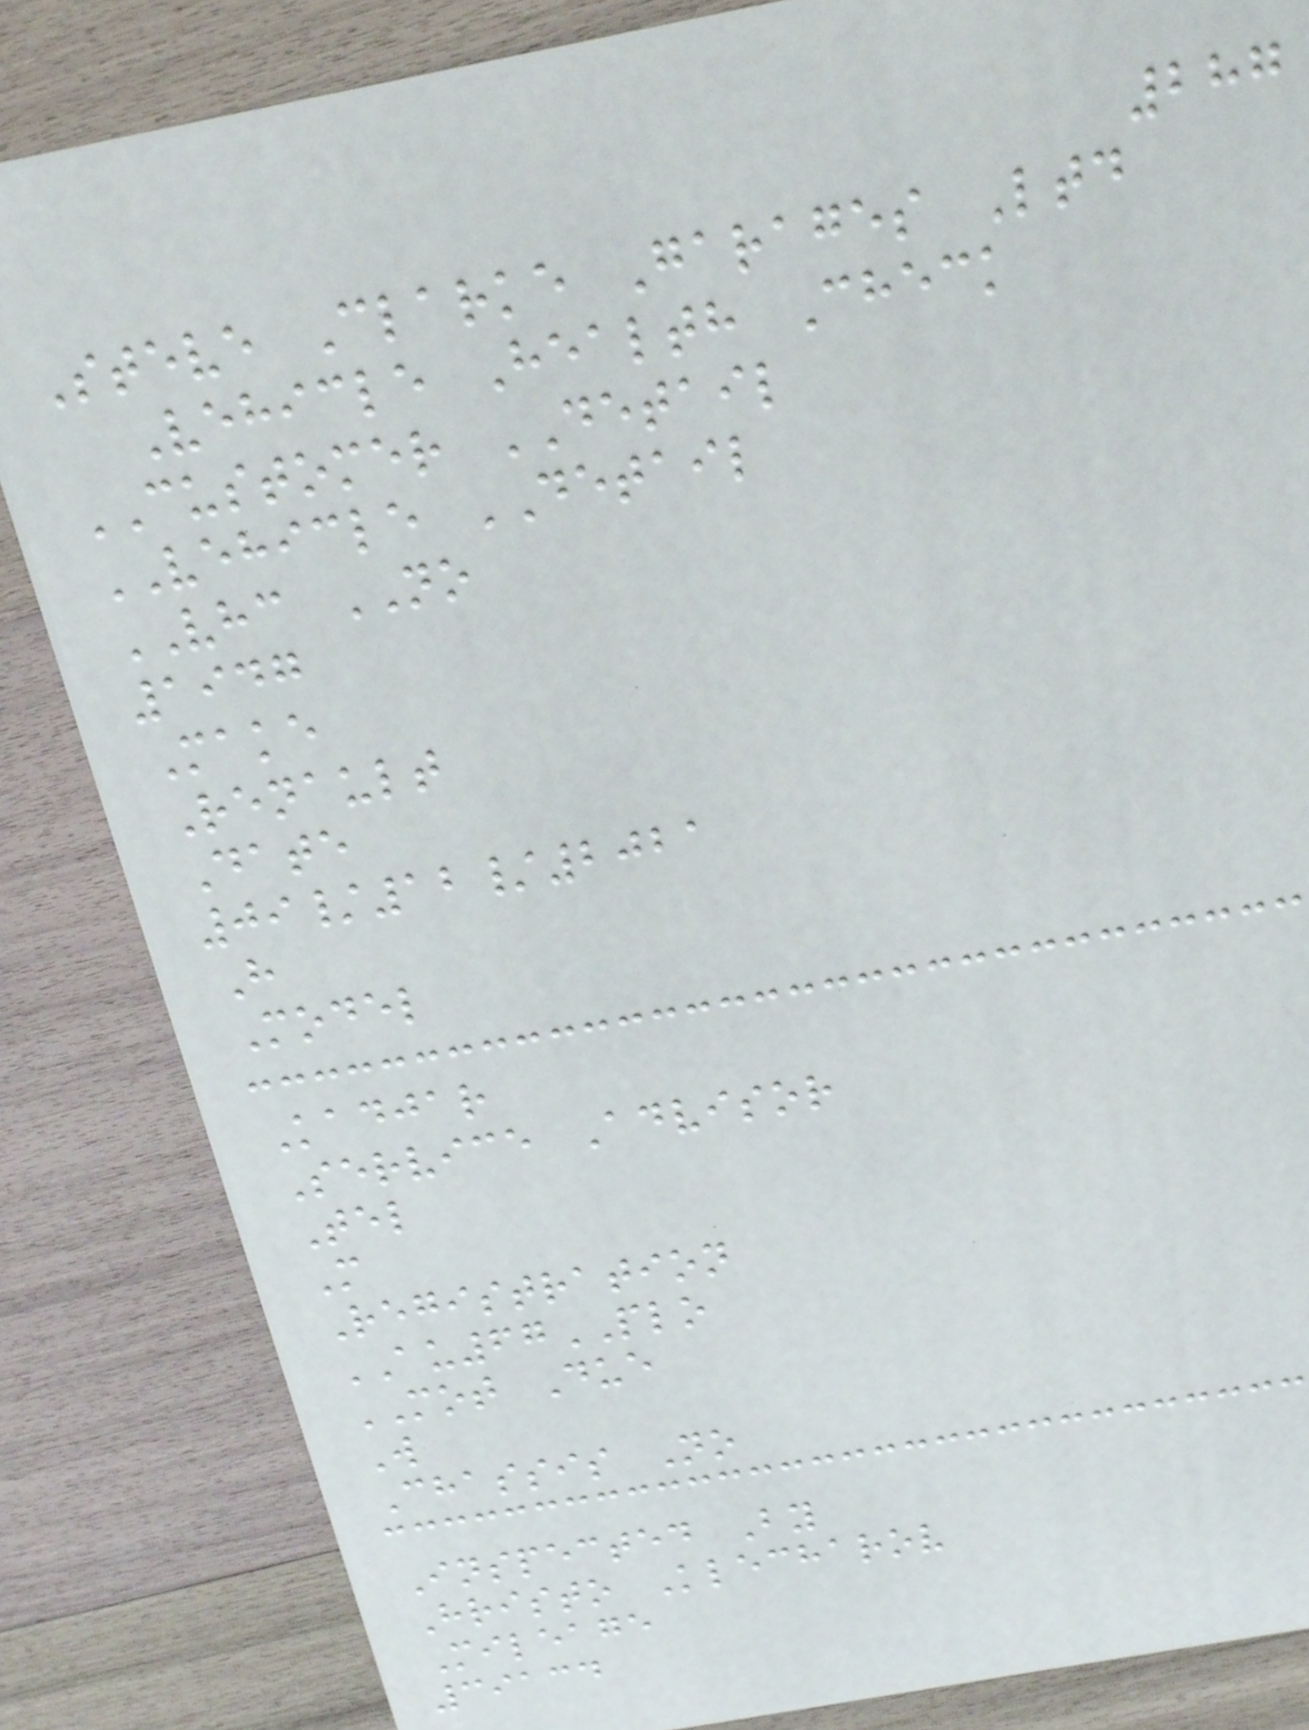287
Steve Clarke Garages Ltd
Vehicle Health Check
CUSTOMER DETAIL
VEHICLE DETAIL
VHC NO
1947
Make
Renault
Date
09/12/2021
H
Model
Kadjar
Service Advisor
Tel
M
Registration
AU67PLO
MOT Due
W
Chassis No
Inspected By
Hristo Klecharov
Mileage
39134
